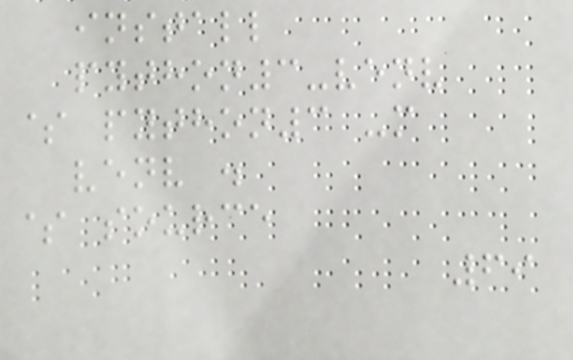install
python3-venv
$ python3 -m
venv .
$ source
69
